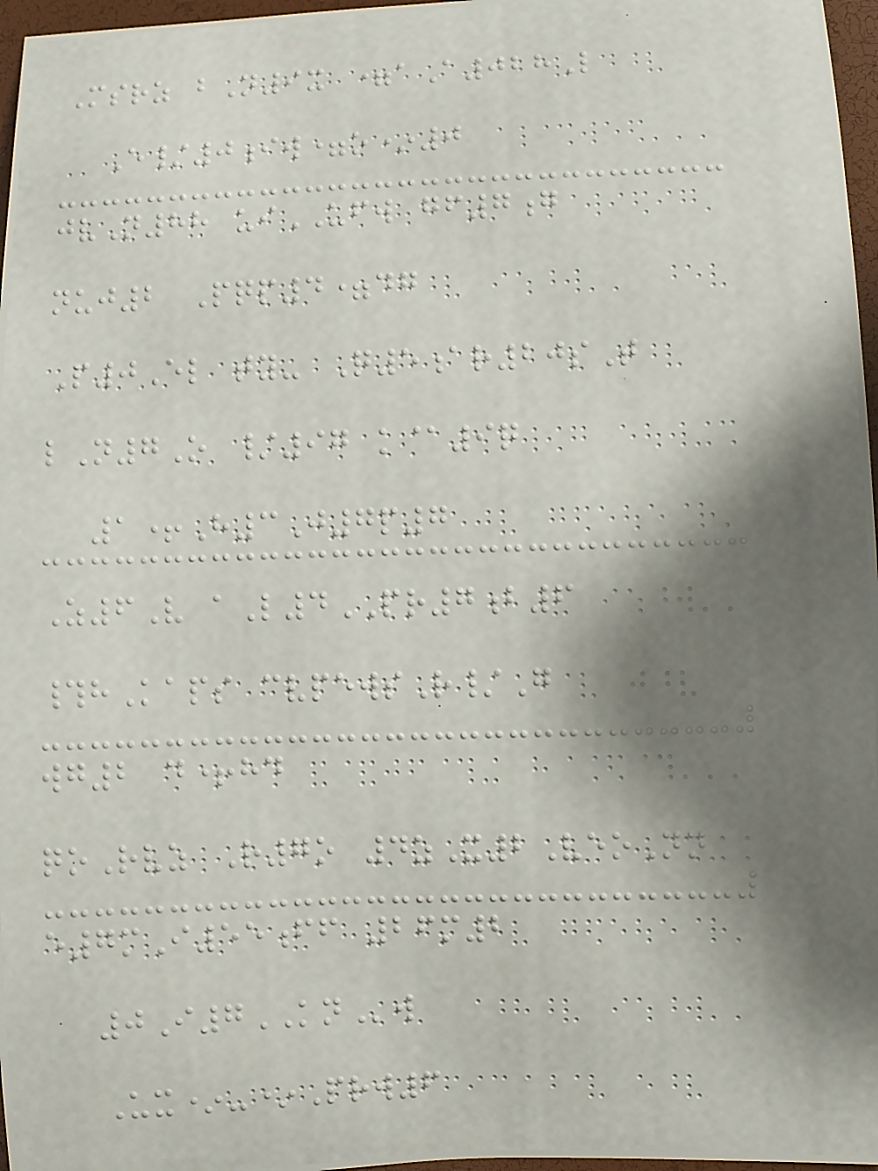Msrz bN9x =aA028L
E/0iw=o*0
jvN88 uiUFW gf7g
nuj2 Pqp4=dg
P0El ty- Q5ar20sT
lN7O /97 k@9q
1+H3J7p7
Z6V aL4PR7b6
#hKaps cvpewsR/G
wg2 d+hd
qoRvz R7o 4zX2VeoNn
e7mI55ff 26m2
0I7KNw
Ux*-*Prw6
